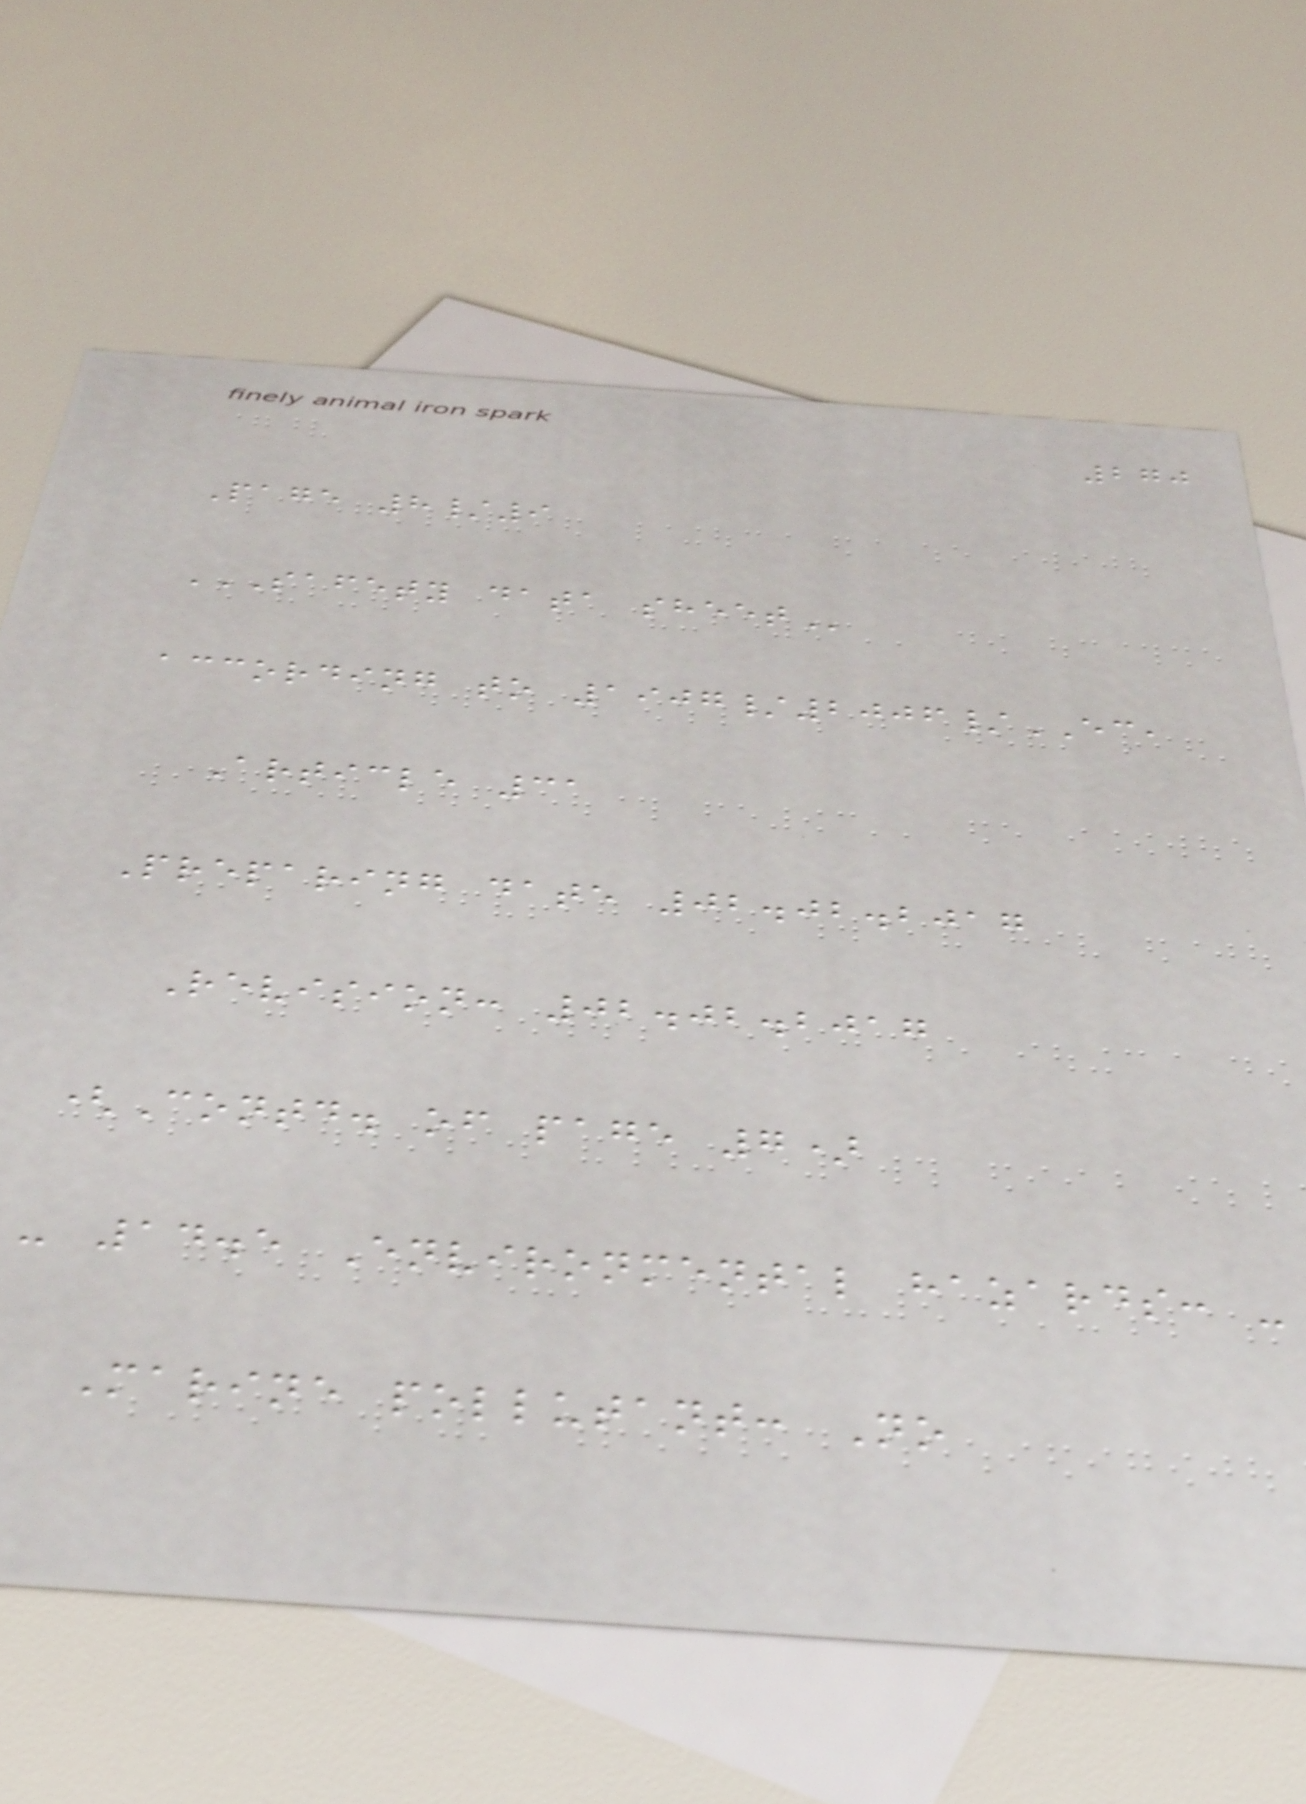270
Page 8/9
SAFETY DATA SHEET
according to 1907/2006/EC,
Article 31
Preparing date 02.02.2017
Revision: 02.02.2017
(Contd. of page 7)
- 14.5 Environmental hazards: -
Marine pollutant: No
